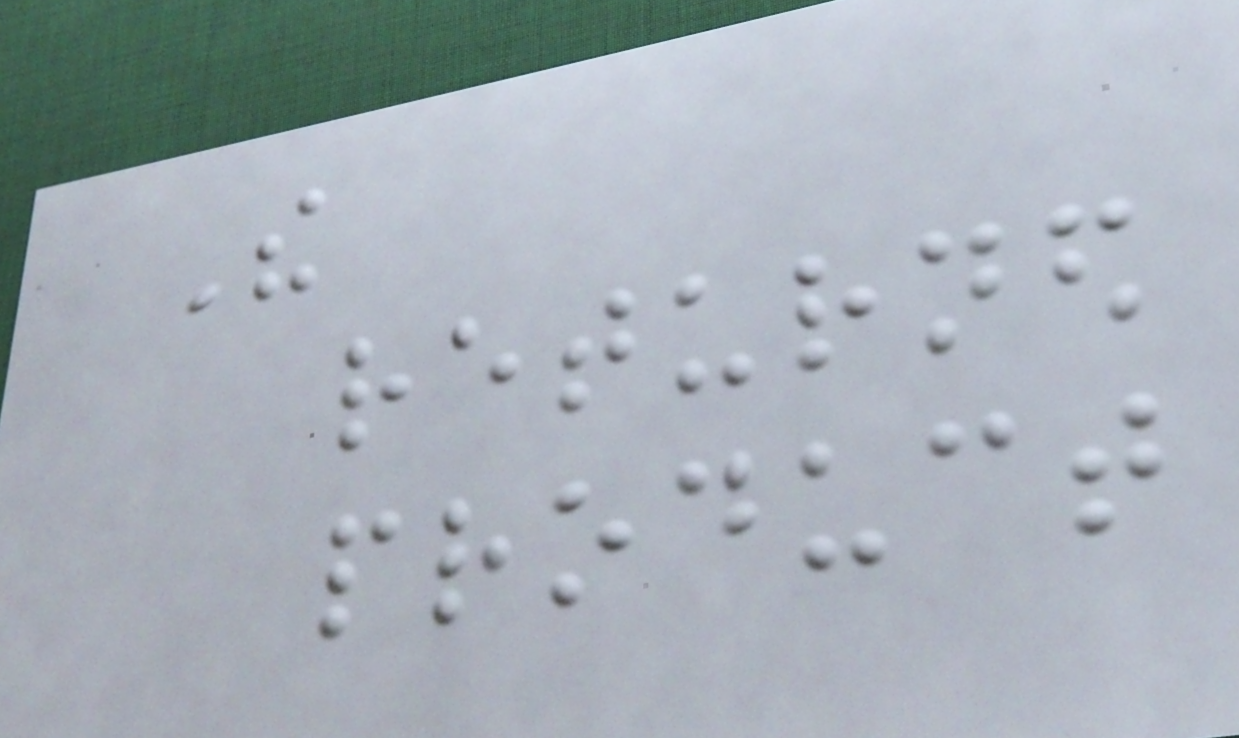The
returned
product
